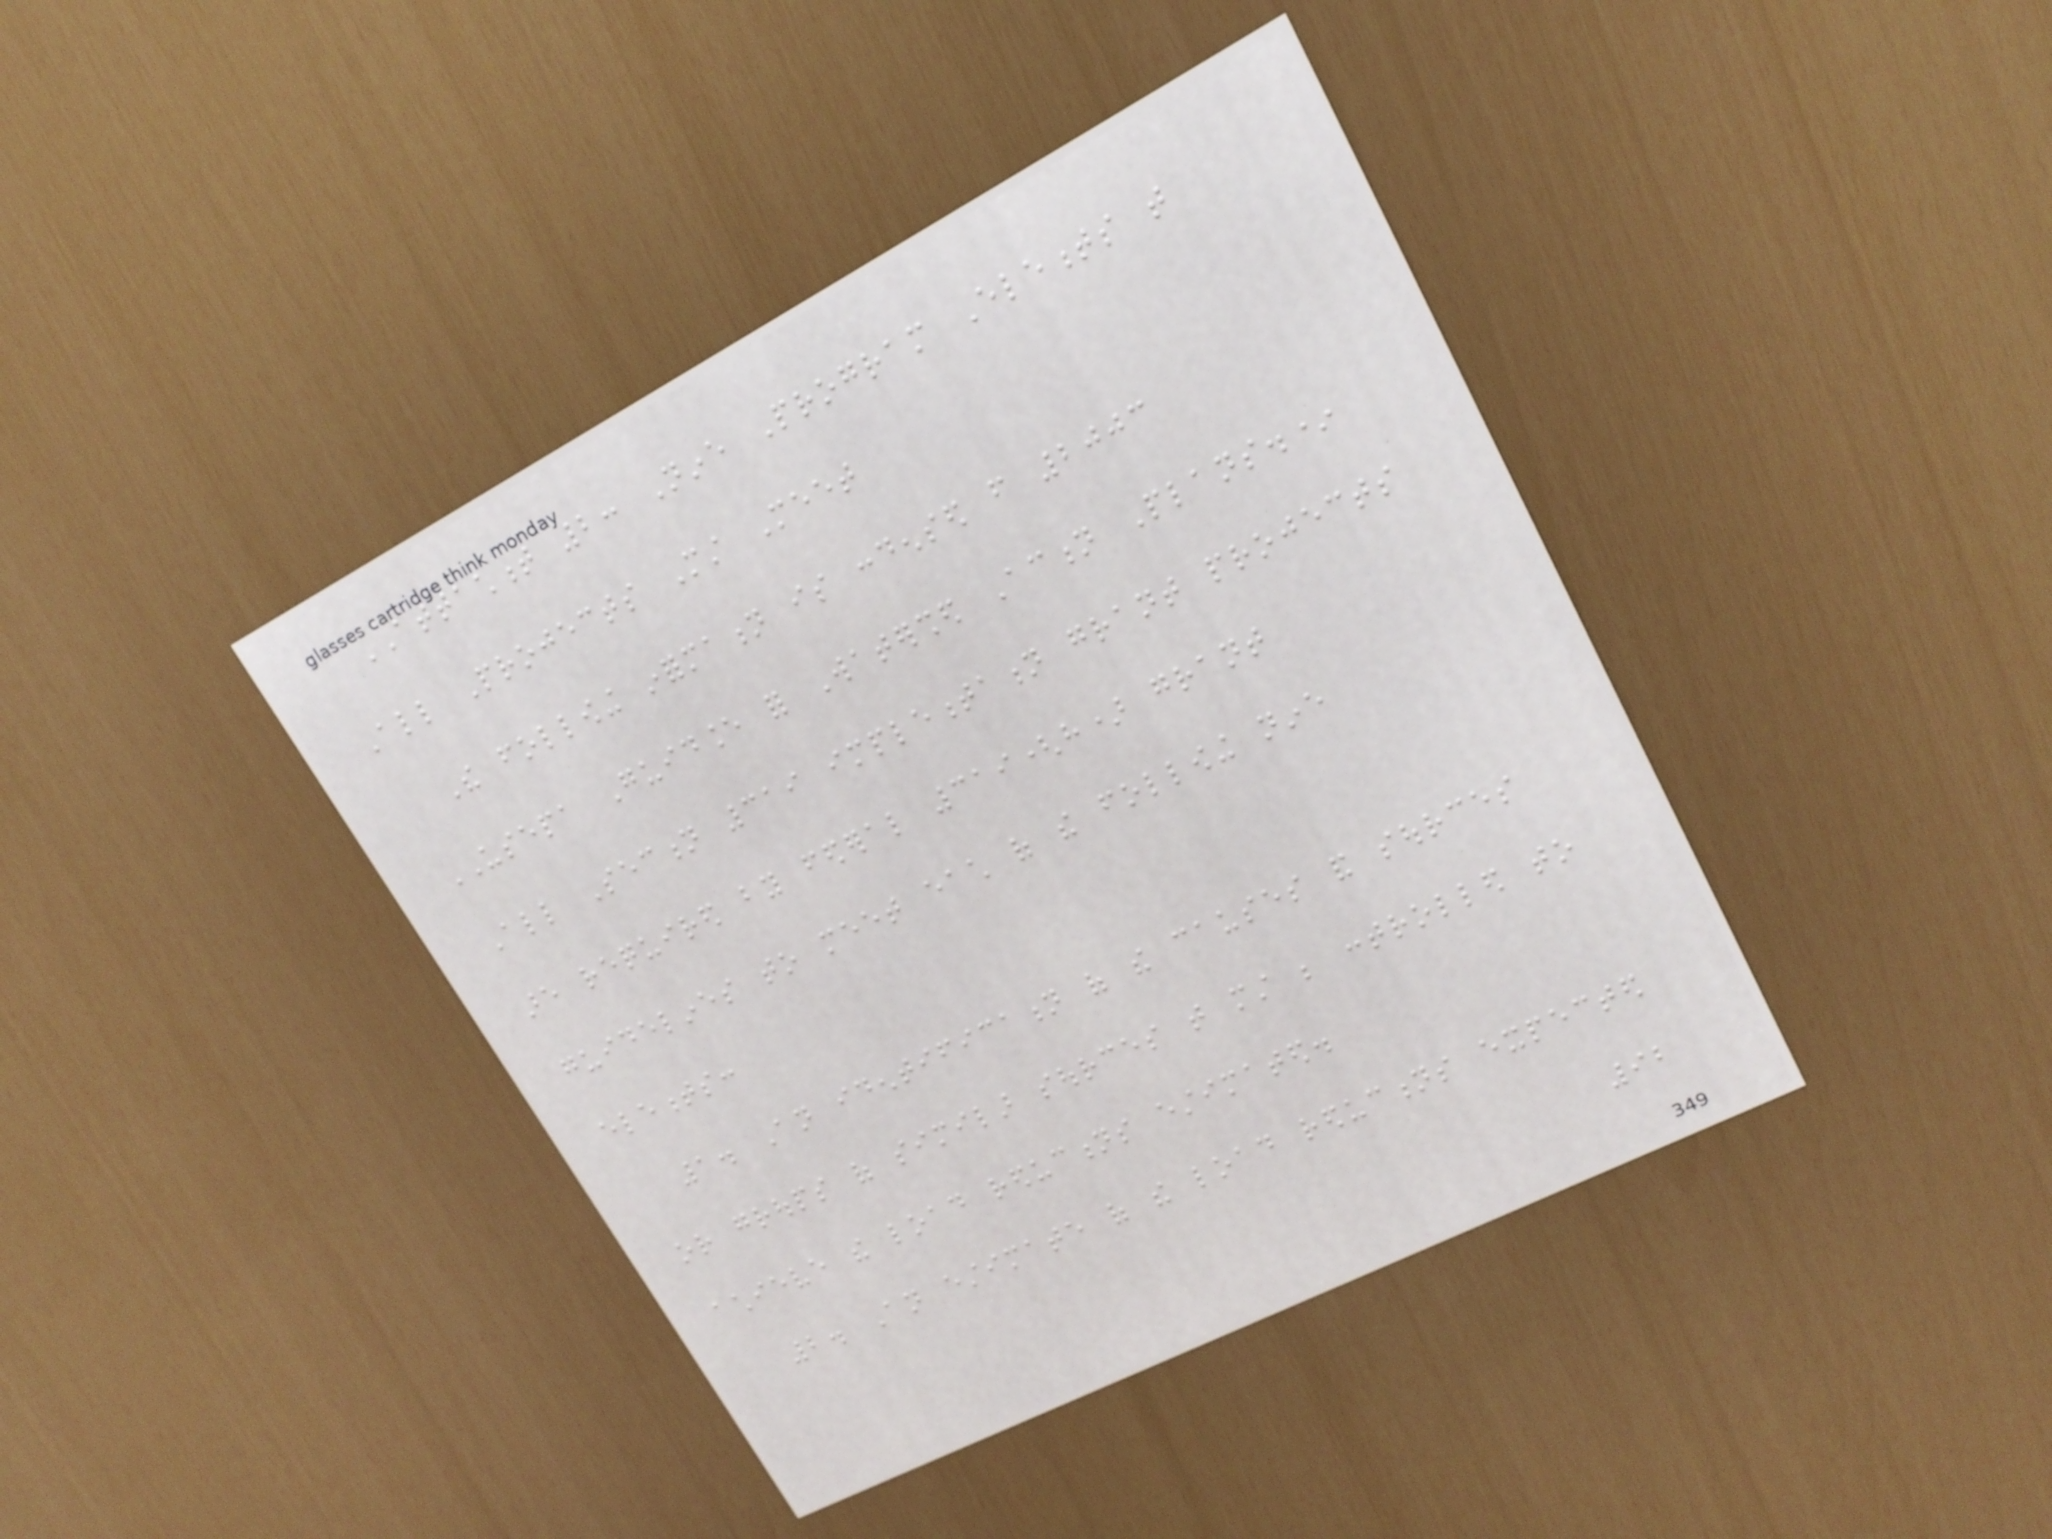ATTACHMENT 2: Nine Program Elements that
All Projects Must Meet
The following information is condensed from 2003
USEPA Guidance for Watershed Action Plans.*
All Section 319 implementation grant projects
are required by federal 319(h) grant
guidelines to meet each of the following nine
elements:
1. An identification of the causes and sources
or groups of similar sources that must be controlled to
achieve the load reductions estimated.
2. An estimate of the load reductions expected
92
